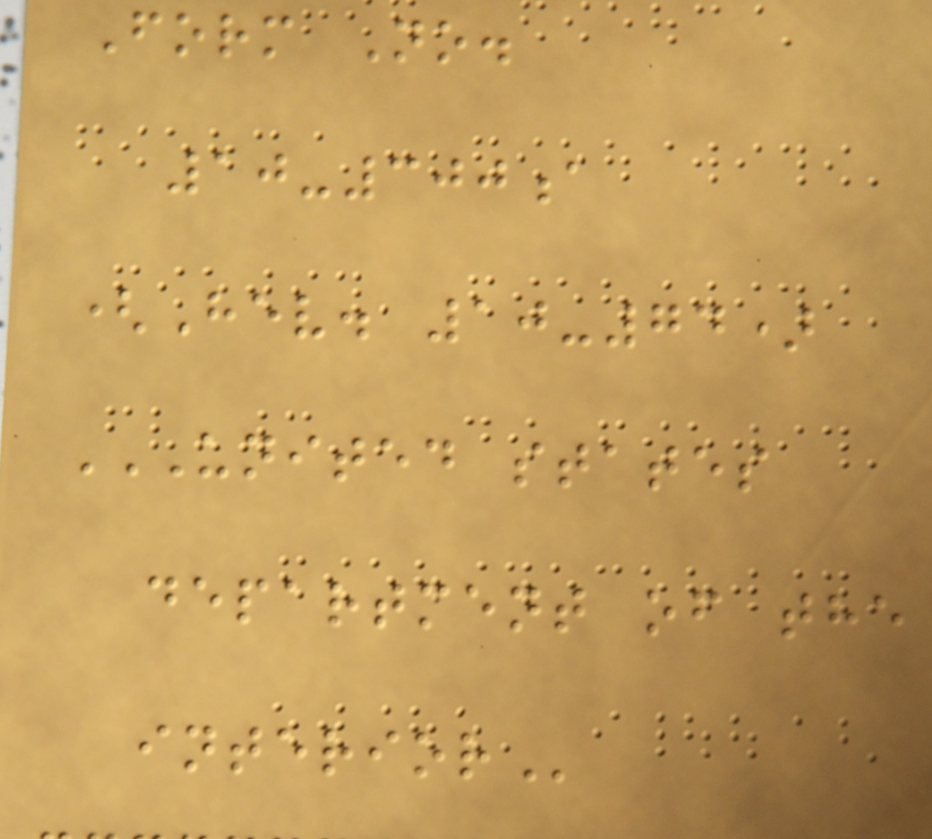Form No.
10-300a
(Hev. 10-74)
UNITED STATES
DEPARTMENT OF THE
INTERIOR
